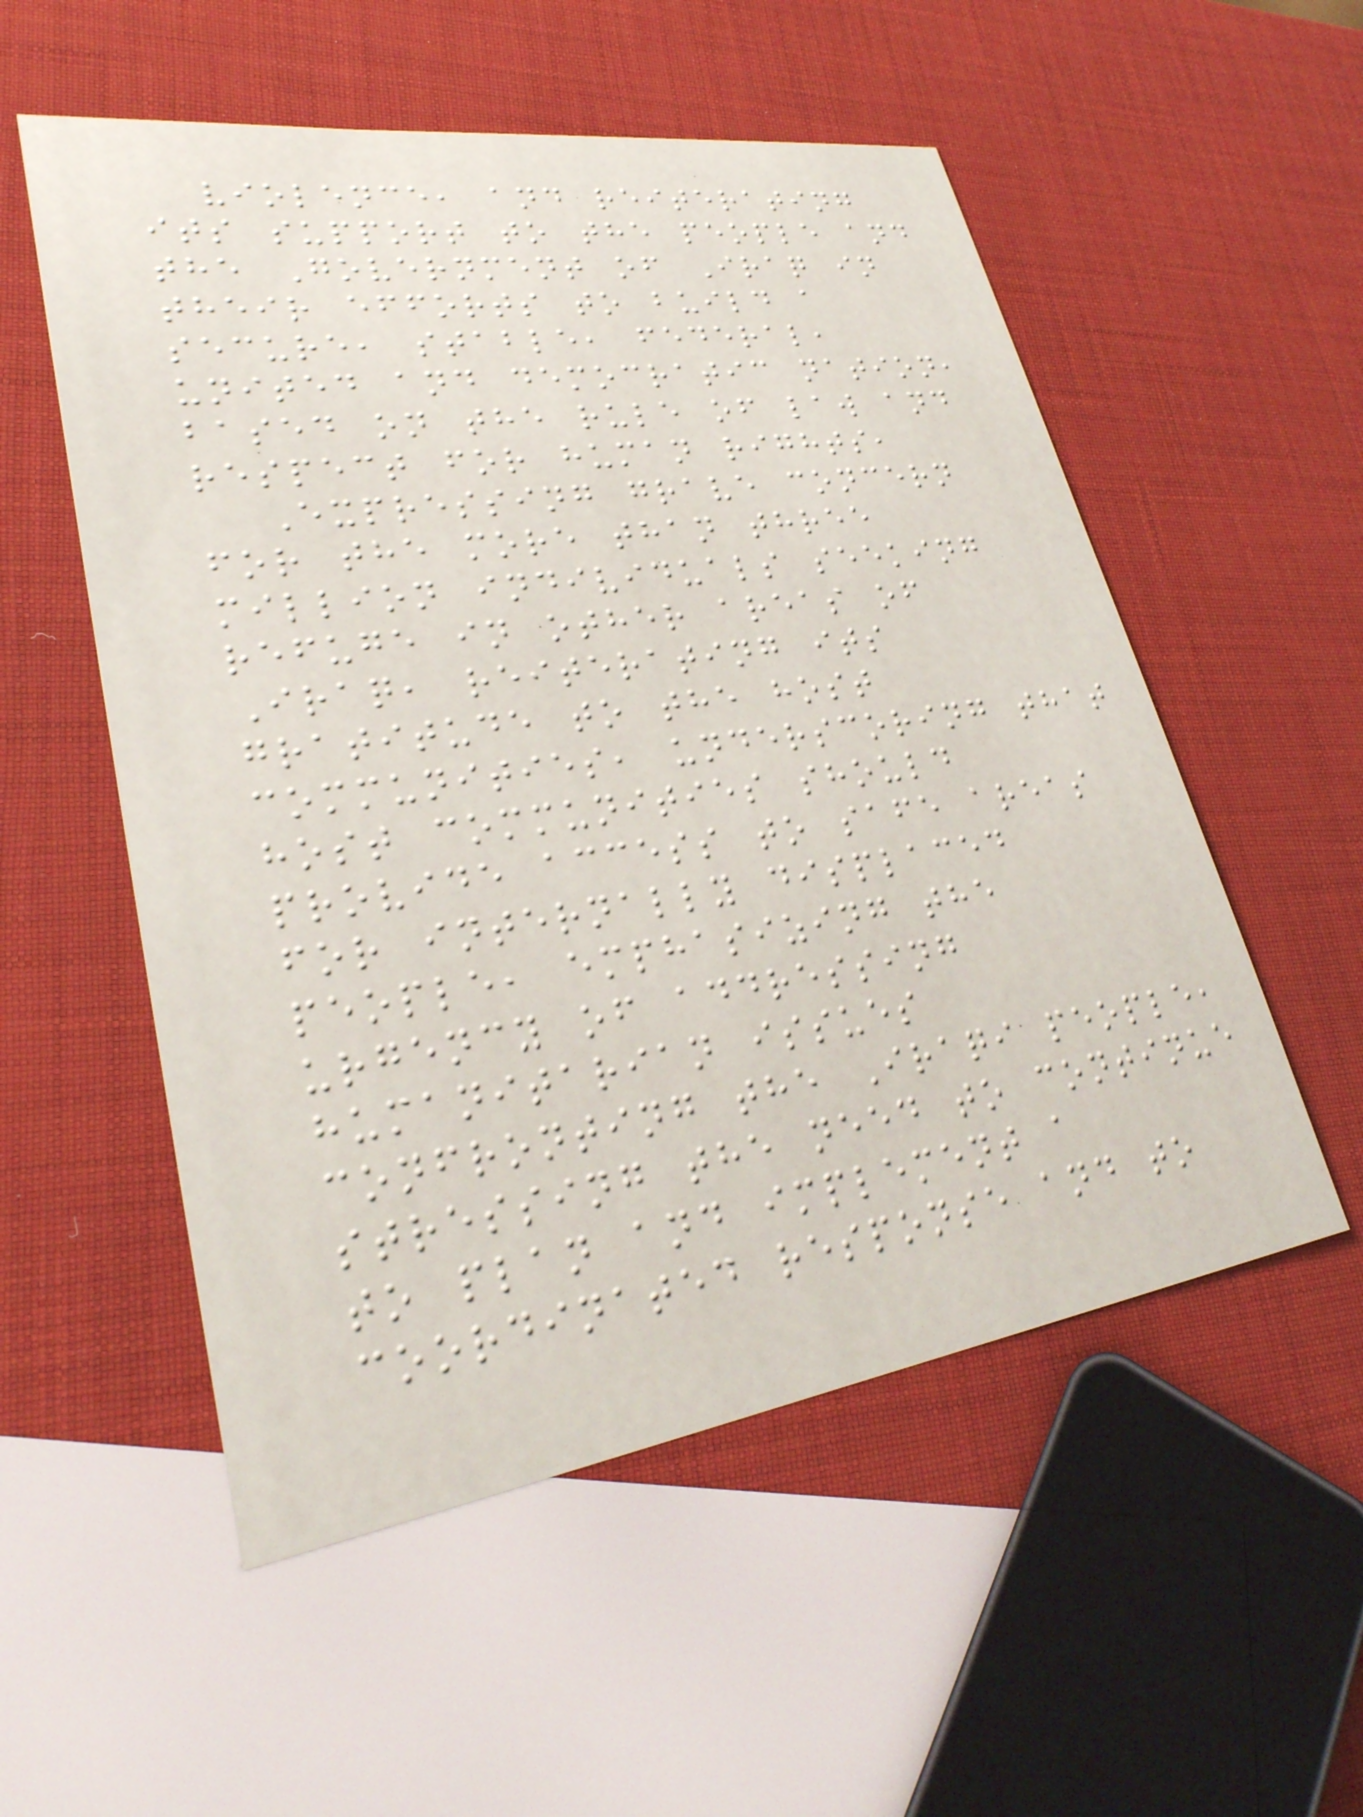violence, and reiterating
its support to the people and
the Government of Iraq in
their efforts to build a
secure, stable, federal,
united and democratic nation,
based on the rule of law and
respect for human rights,
Expressing grave concern
for the more than three
million individuals seeking
refuge in other areas of
Iraq, reiterating its
gratitude to the host
communities, underscoring that
host communities should
provide access to safe areas
for internally displaced
people, emphasizing the
urgency of addressing
humanitarian issues
confronting the Iraqi people,
stressing the need to continue
to plan and implement a
coordinated response and to
